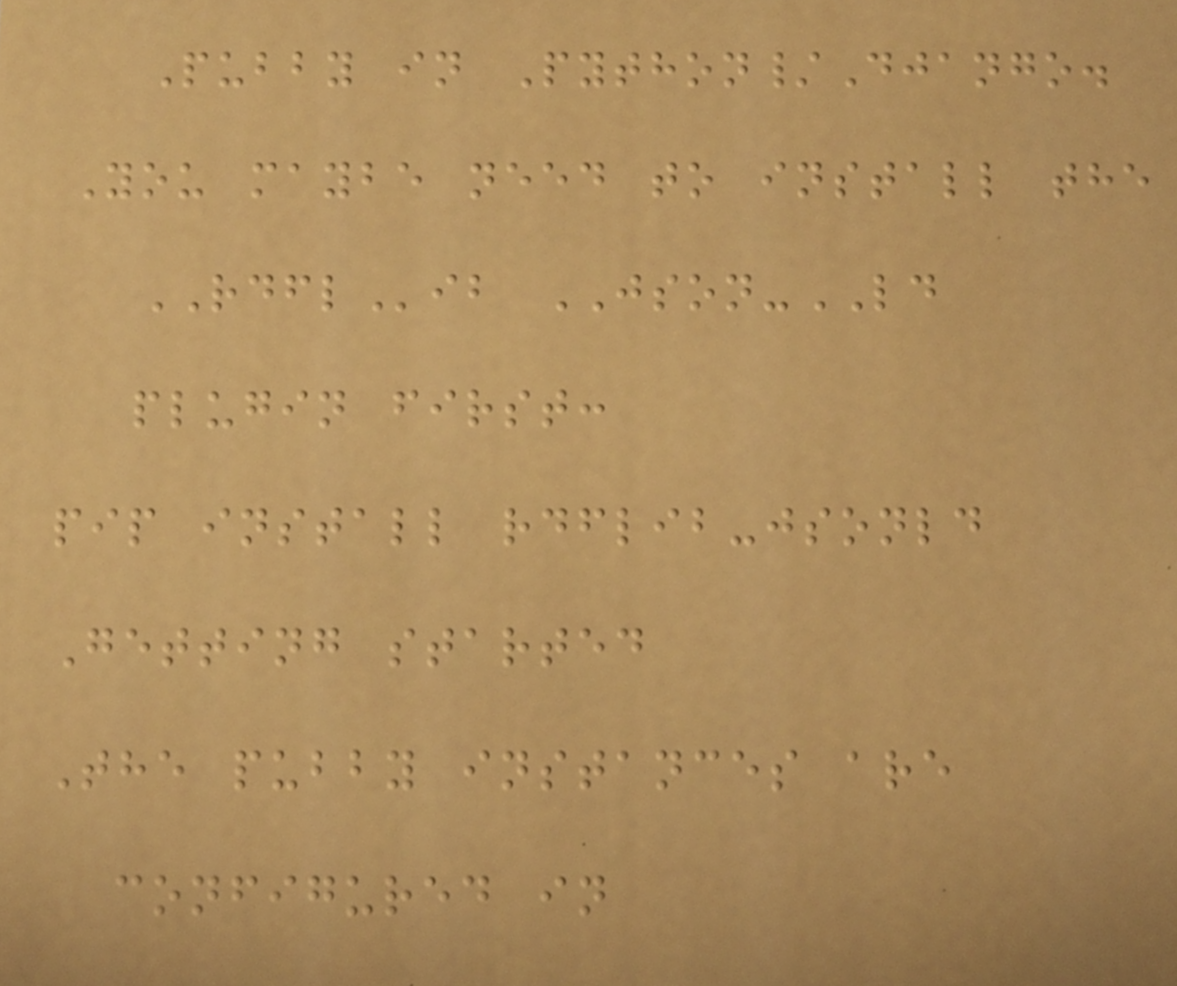Pubby in Python/Django.
You maybe need to install the
RDFLib JSON-LD
plugin first:
pip install rdflib-jsonld
Getting started
The pubby instances are
configured in
